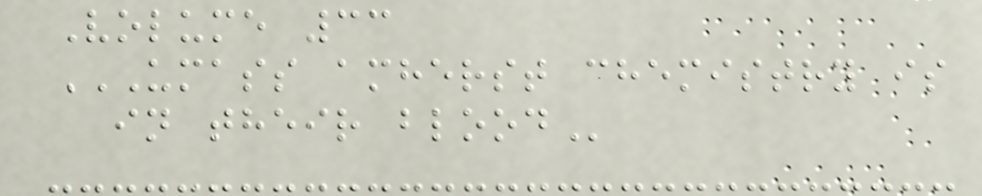Volume 33
UMASS AMHERST CHEMISTRY IS
IN THEIR BLOOD
